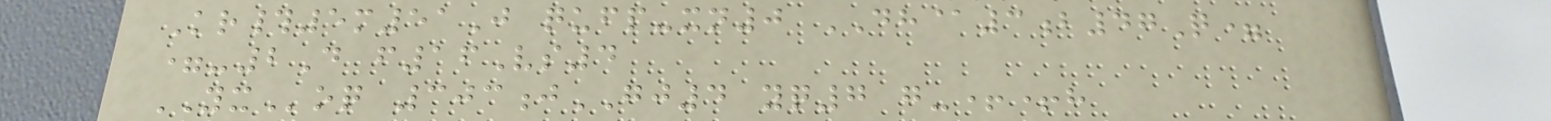Kr#5m51J qufp-xn0 DH@3b47Q=
=-2D f16Vs4
YXoq 303jGJ4 yq7 g-++h
